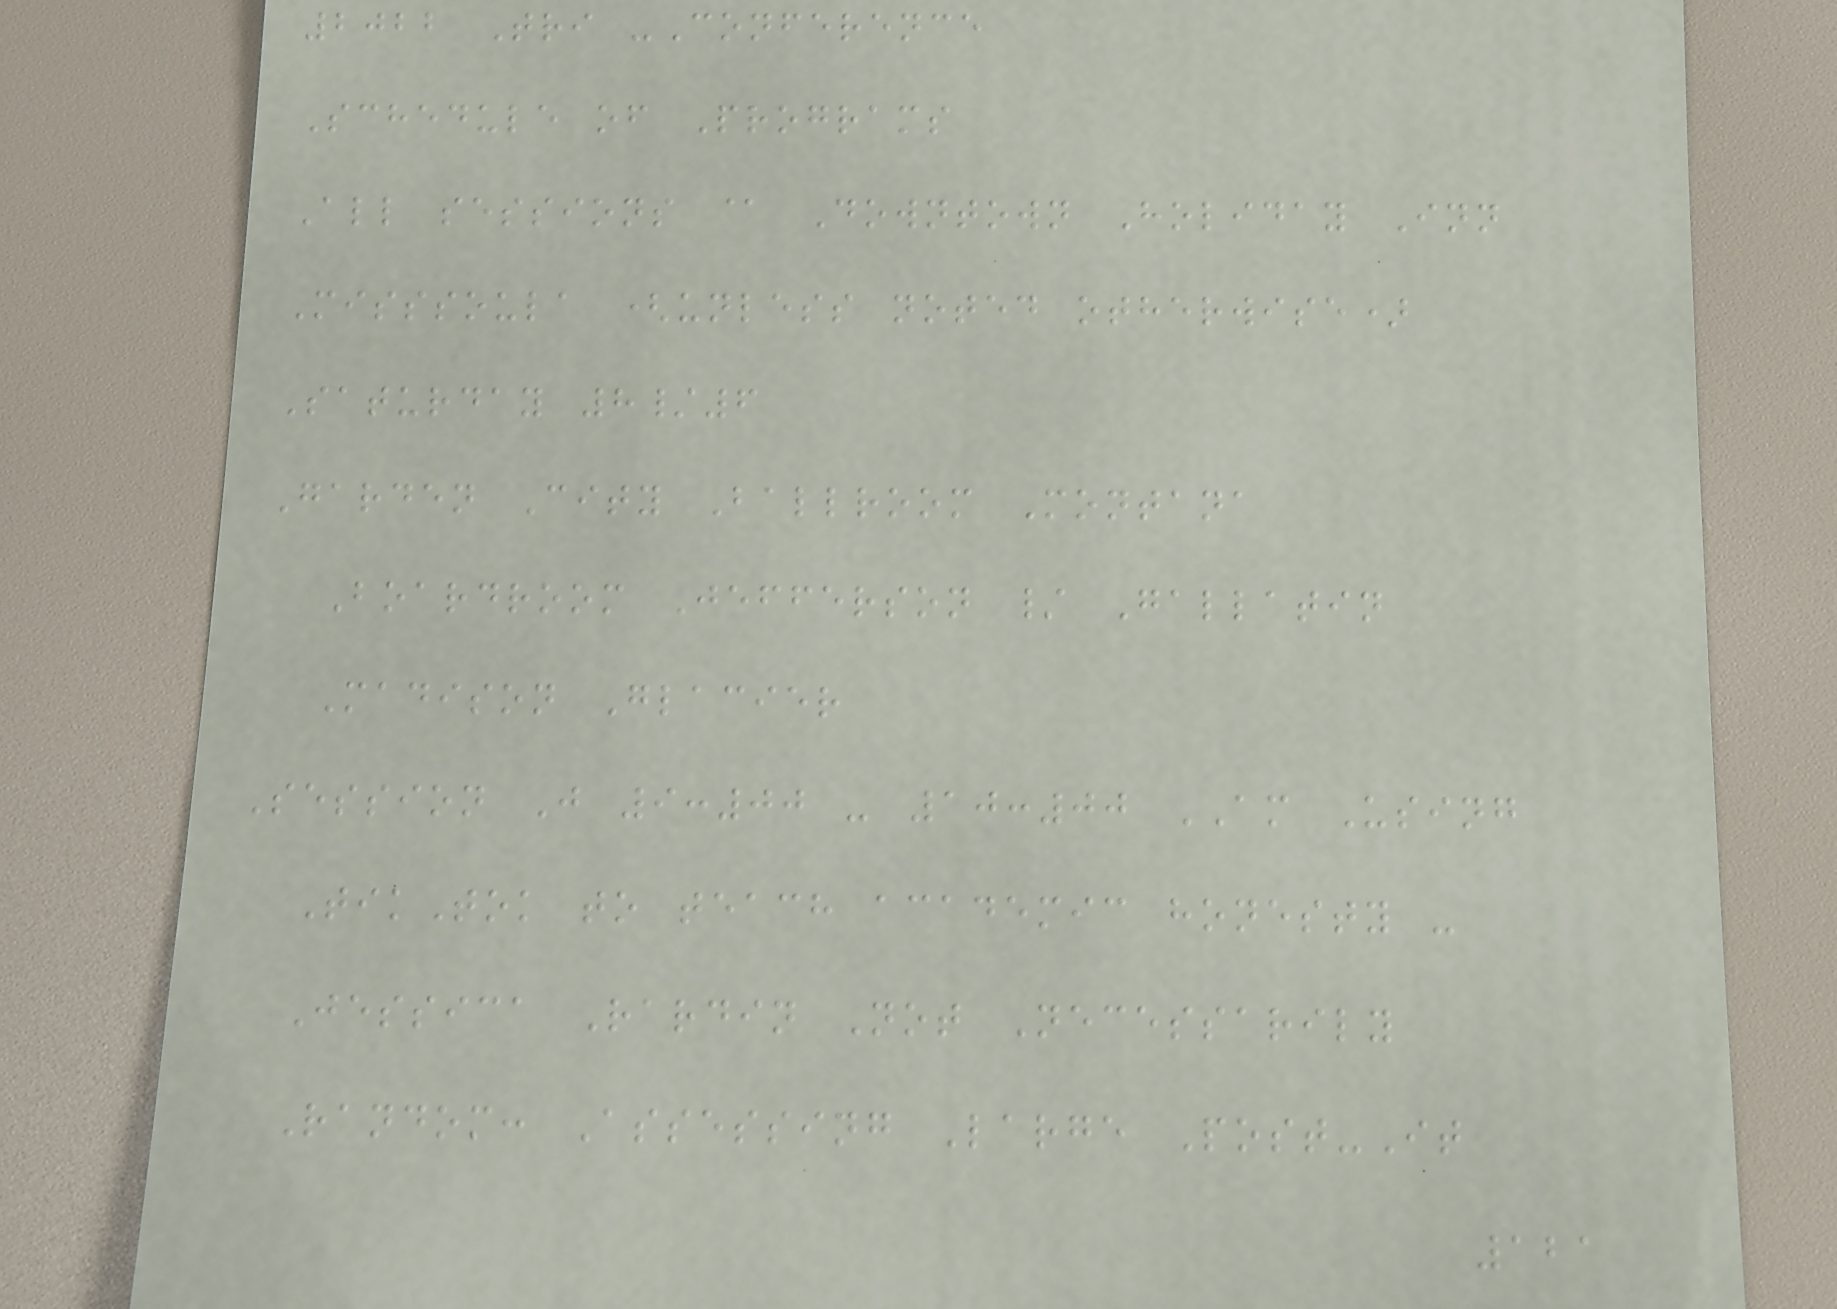2022 Tri -Conference
Schedule of Programs
All sessions @ Downtown Holiday Inn
Misssoula (unless noted otherwise)
Saturday 8/6
Garden City Ballroom Montana
Boardroom Jefferson / Gallatin
Madison Glacier
Session J 9:00 - 10:00 AM Using
TikTok to teach academic honesty -
Jessica Rardin Not Necessarily
Random: Assessing Large Post-It
121
